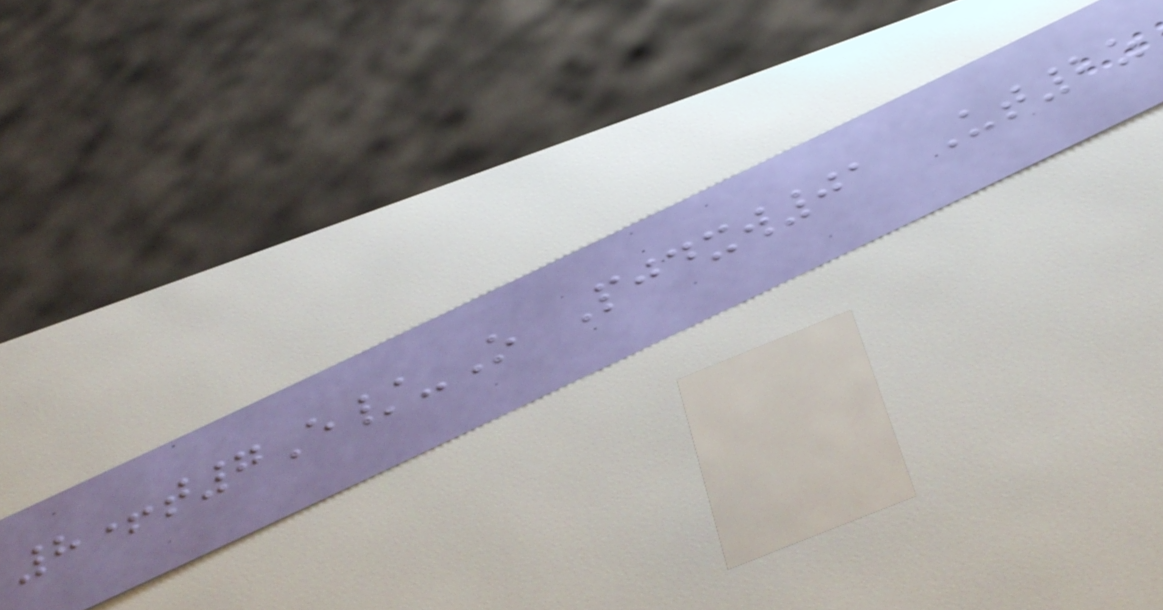8+t7E/-O Pjdxw01 Ut2z
